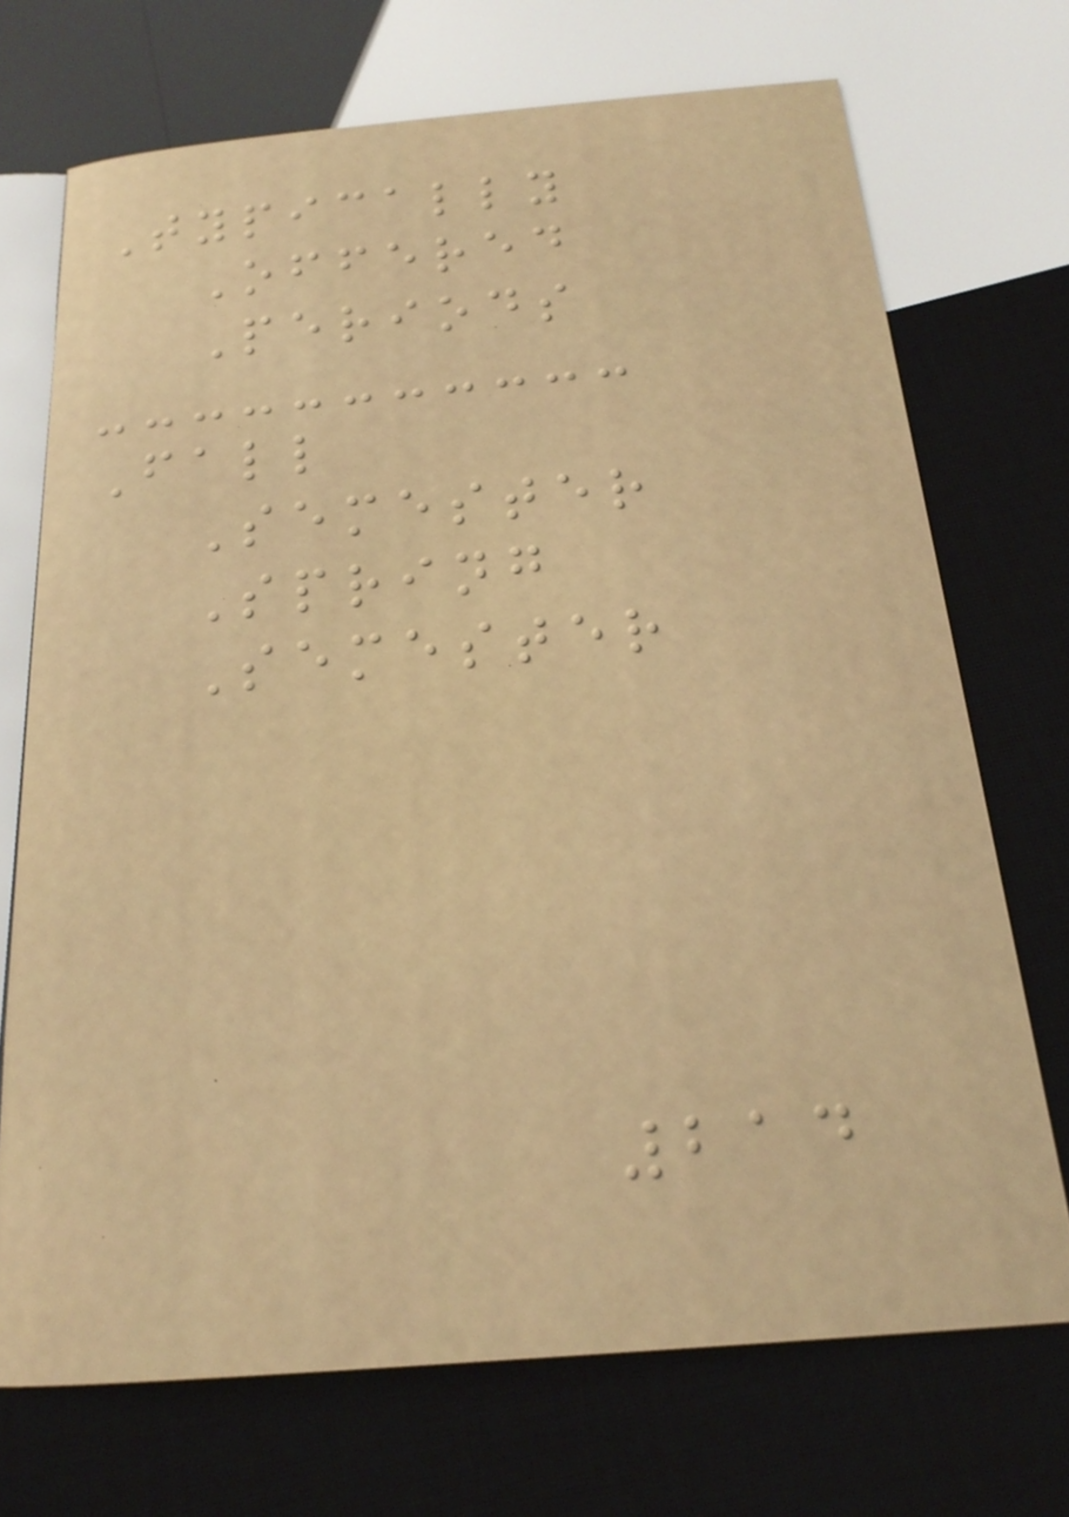Typically
Offered
Periods
Fall
Semester
Spring
Semester
214
